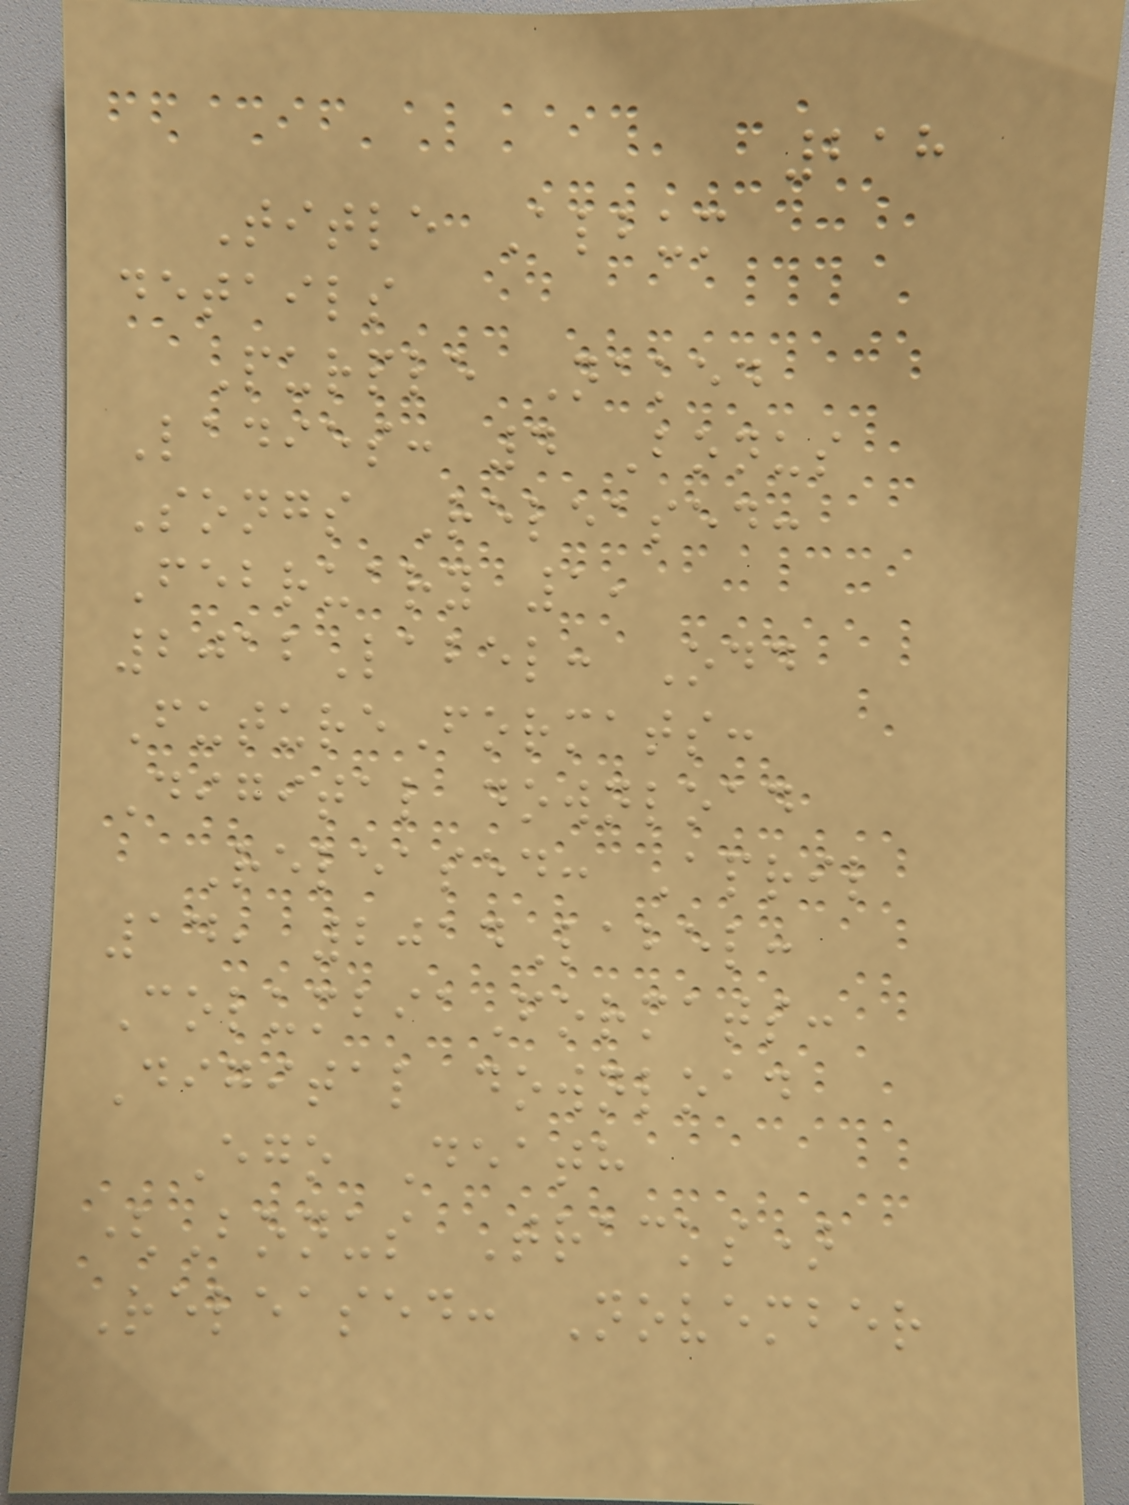218
Title Album
details
Purple Naked
Ladies: 4 Bonus
Songs Released:
February 1,
2012Label: Odd
FutureFormats:
Digital download
Released: April
14, 2014Label:
ColumbiaFormats:
Digital download
Ego Death
(Bonus Tracks)
Released: November
